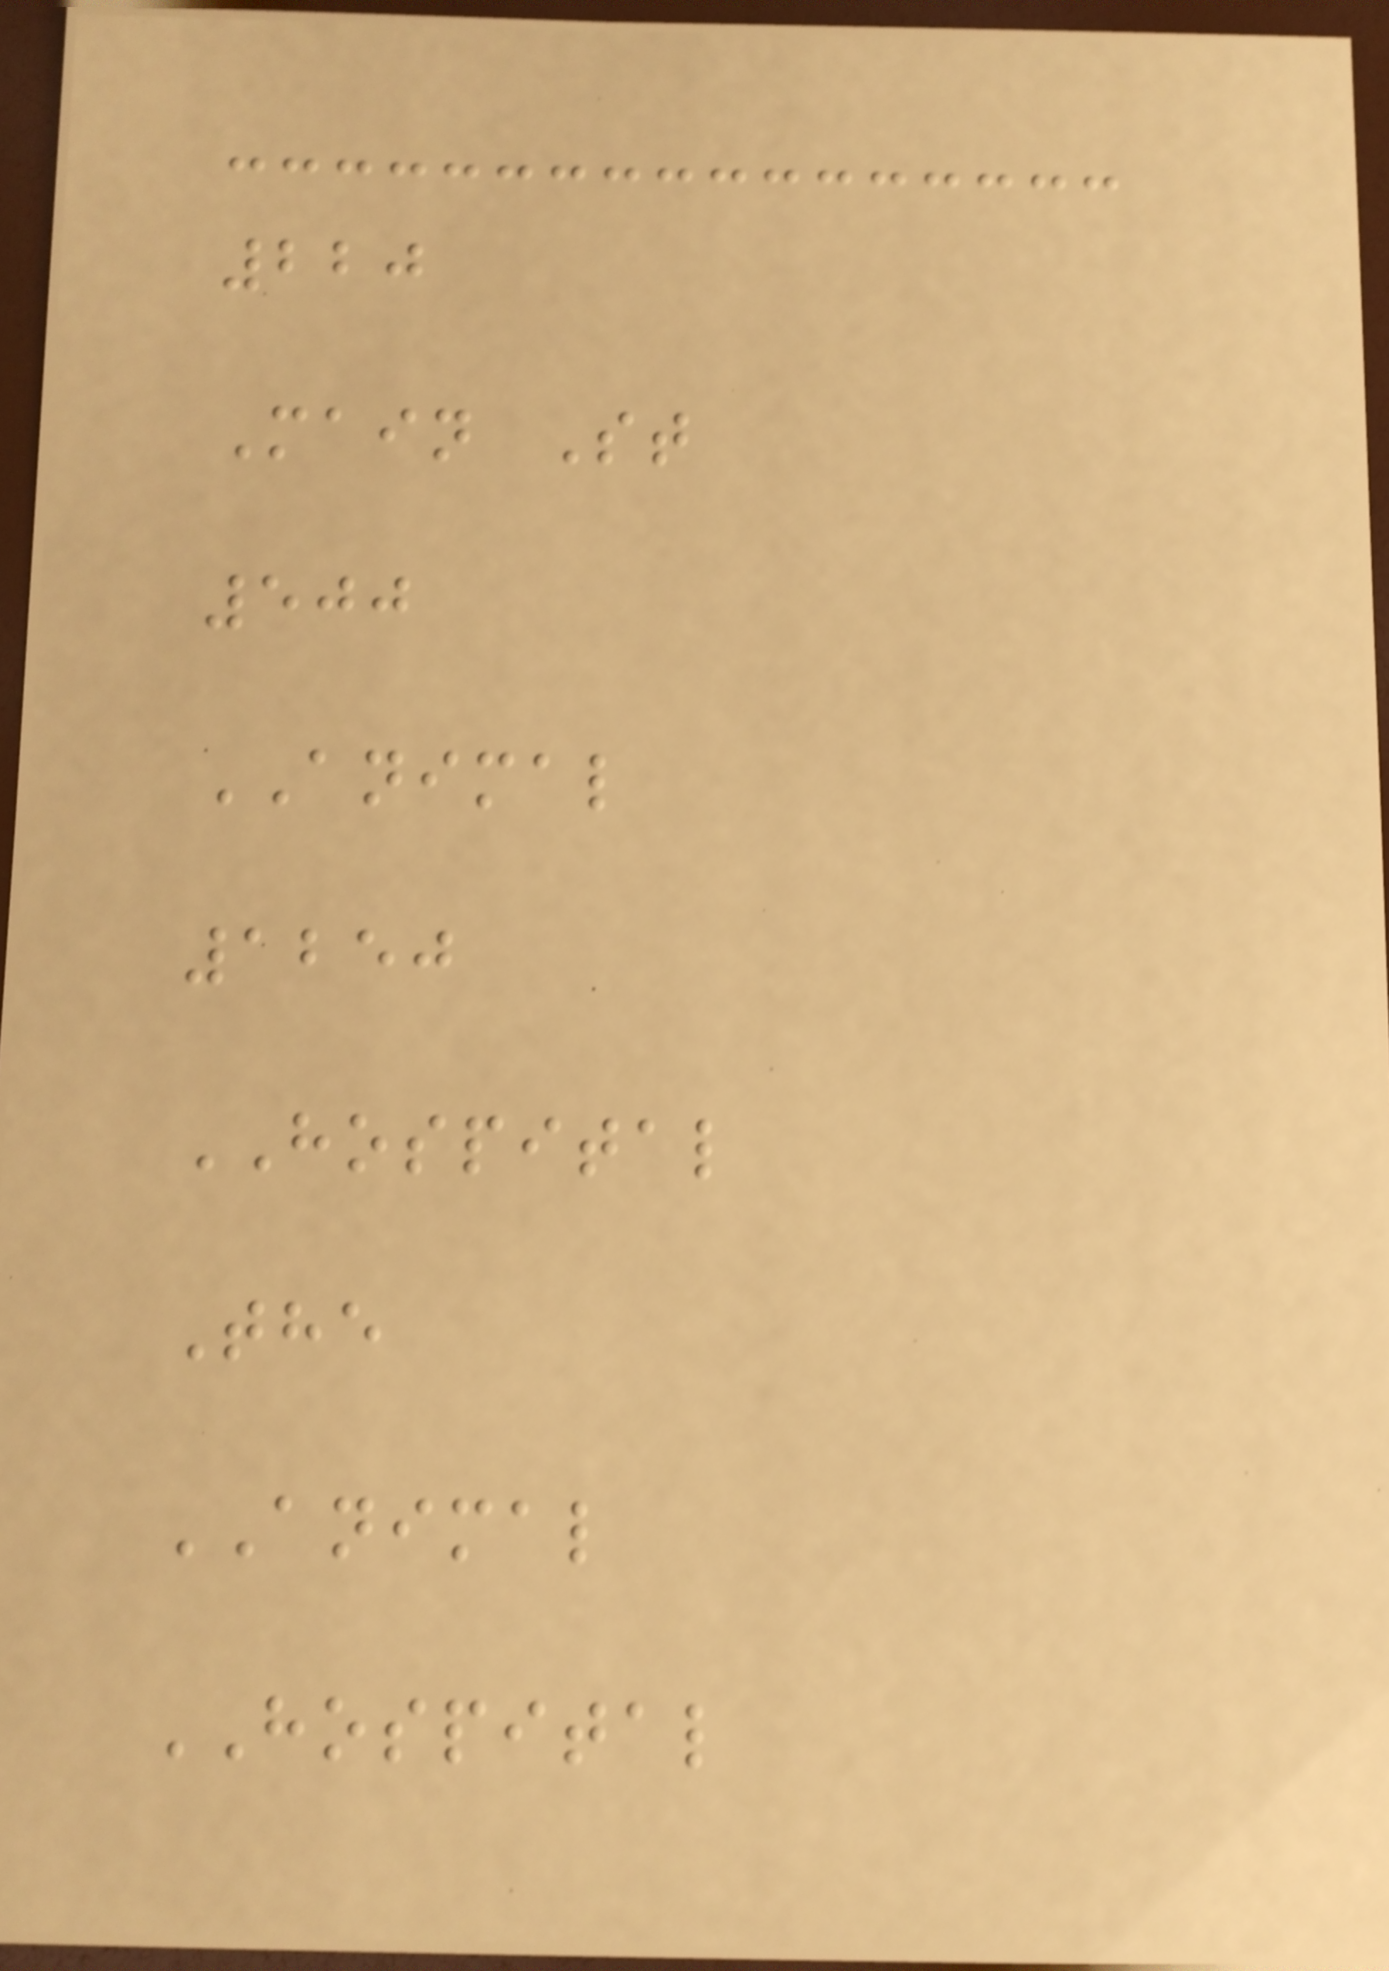220
Main St
500
ANIMAL
1250
HOSPITAL
The
ANIMAL
HOSPITAL
